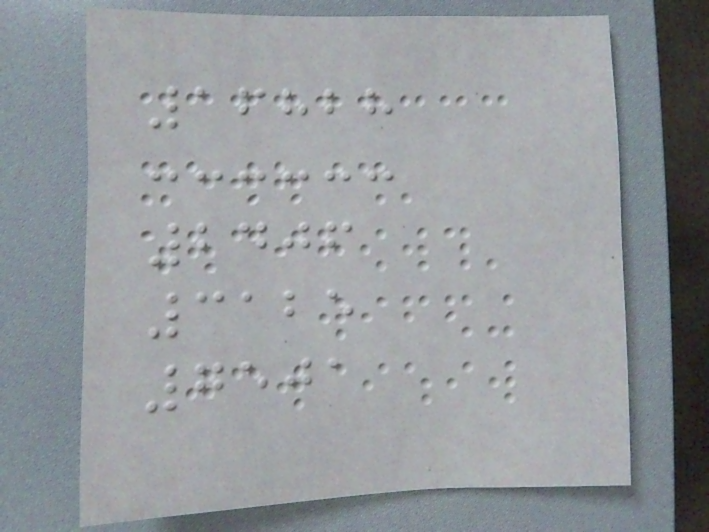16828
2406
3125
7501
